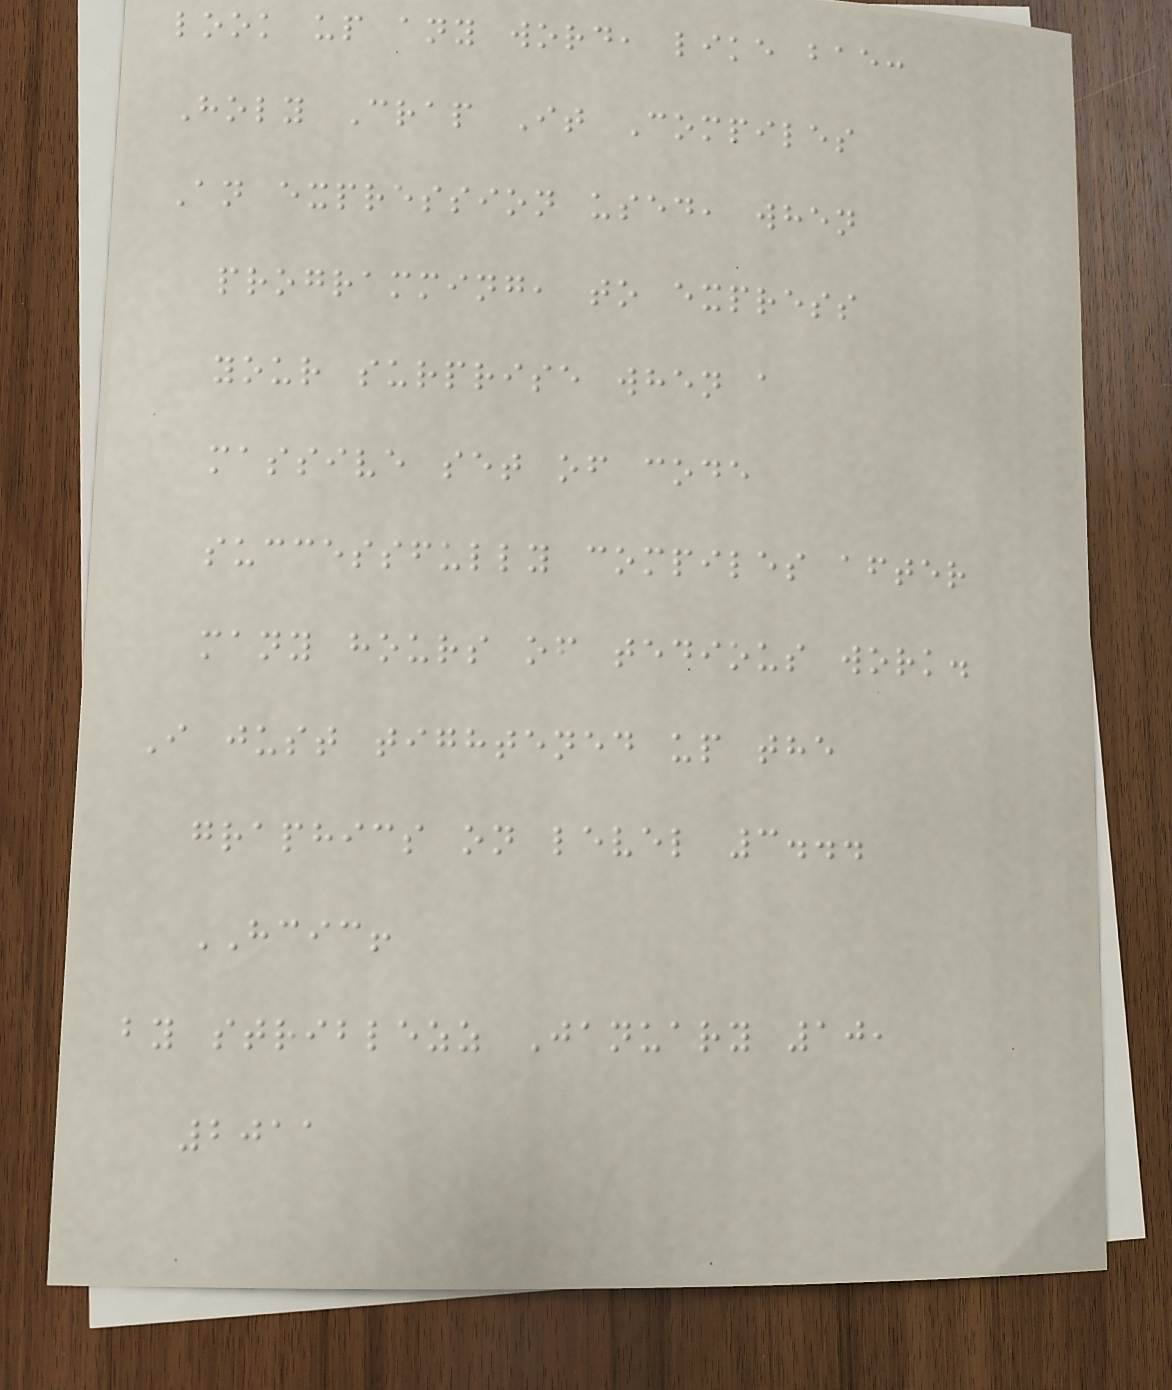look up any word, like bae:
Holy Crap It Compiles
An expression used, when
programming, to express
your surprise when a
massive set of code
successfully compiles after
many hours of tedious work.
I just tightened up the
graphics on level 3...
HCIC!
by striblezz January 10,
2011
